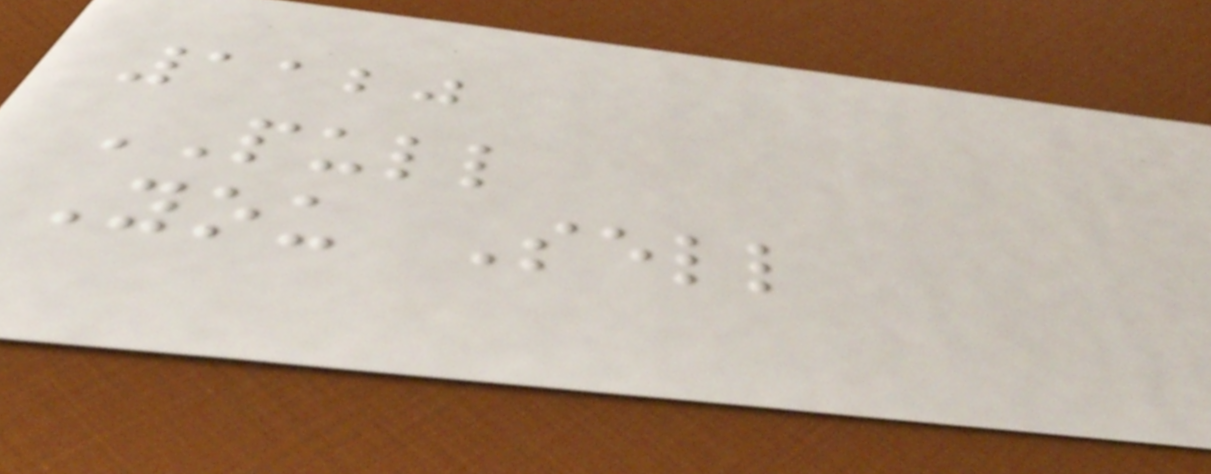1120
PULL
You Sell
